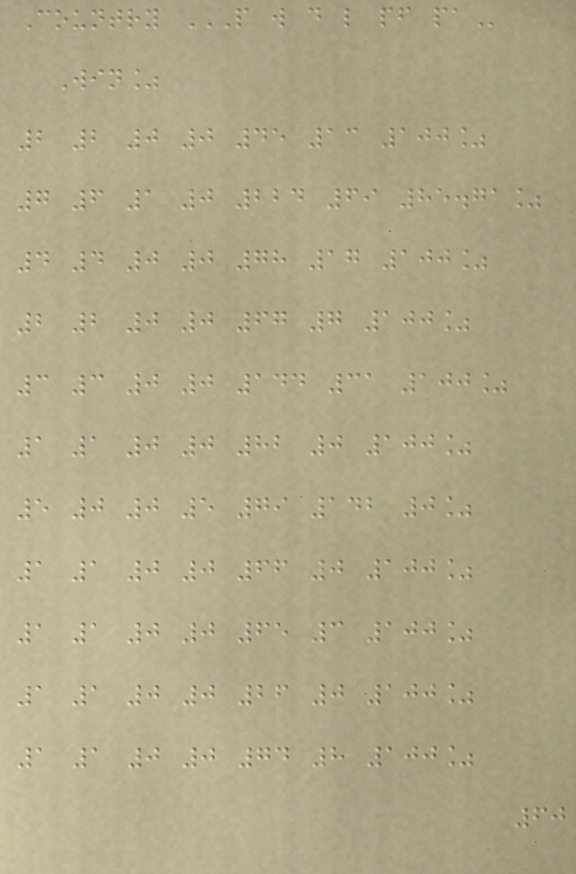Country P W D L PF PA
Win%
2 2 0 0 45 13 100%
7 6 1 0 224 69 85.71%
4 4 0 0 78 17 100%
2 2 0 0 67 7 100%
3 3 0 0 144 31 100%
1 1 0 0 82 0 100%
5 0 0 5 79 142 0%
1 1 0 0 66 0 100%
1 1 0 0 65 3 100%
1 1 0 0 26 0 100%
1 1 0 0 74 8 100%
60
